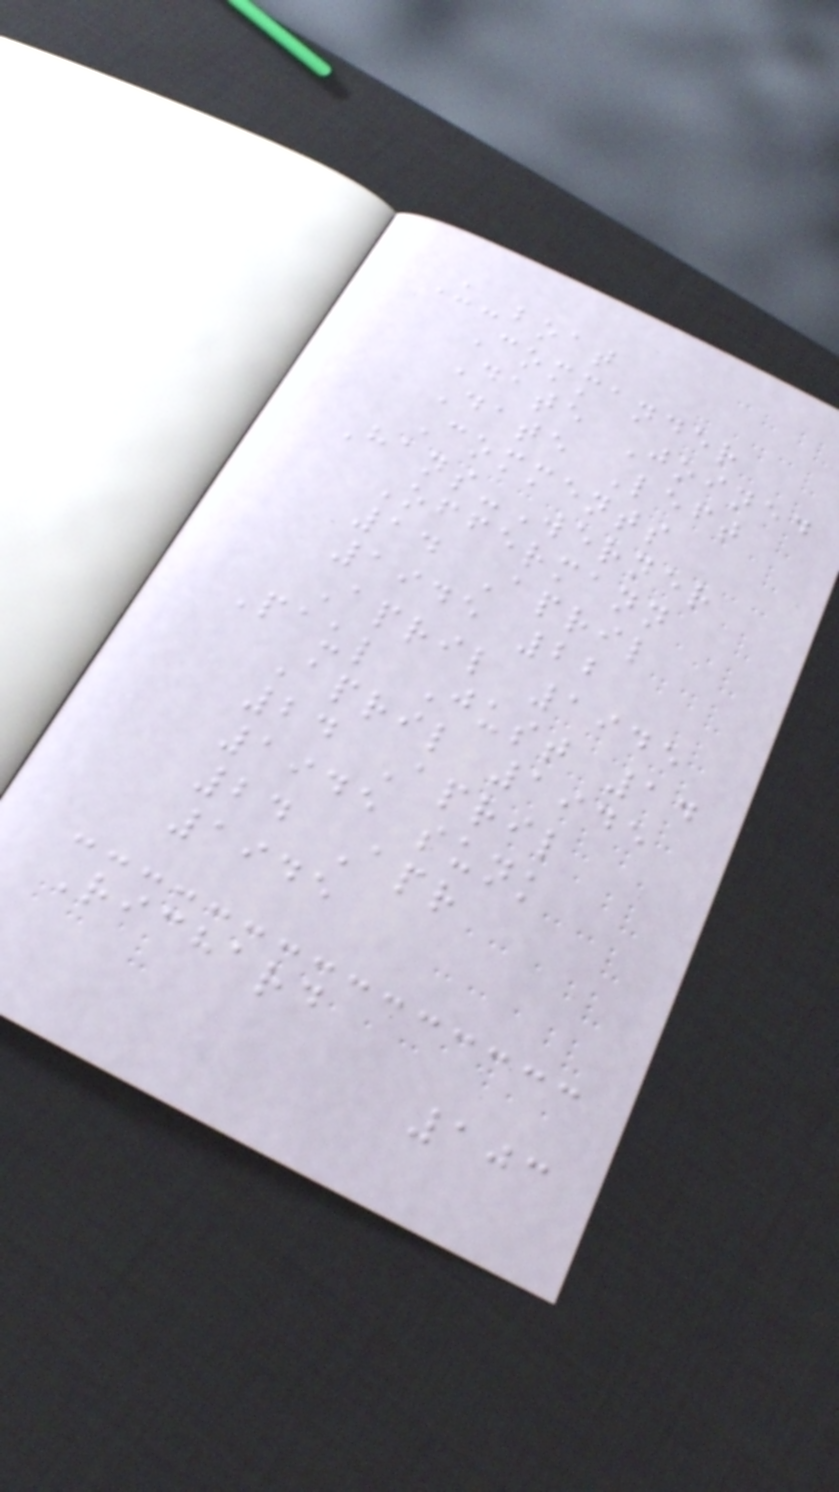U-boat
Commander
Date Joined
Date Left
Comments
Hans-Werner
Offermann
14 April
1945 22
April 1945
Paul Just 14
April 1945
24 April
1945 sunk
24 Apr
1945
Richard
103
